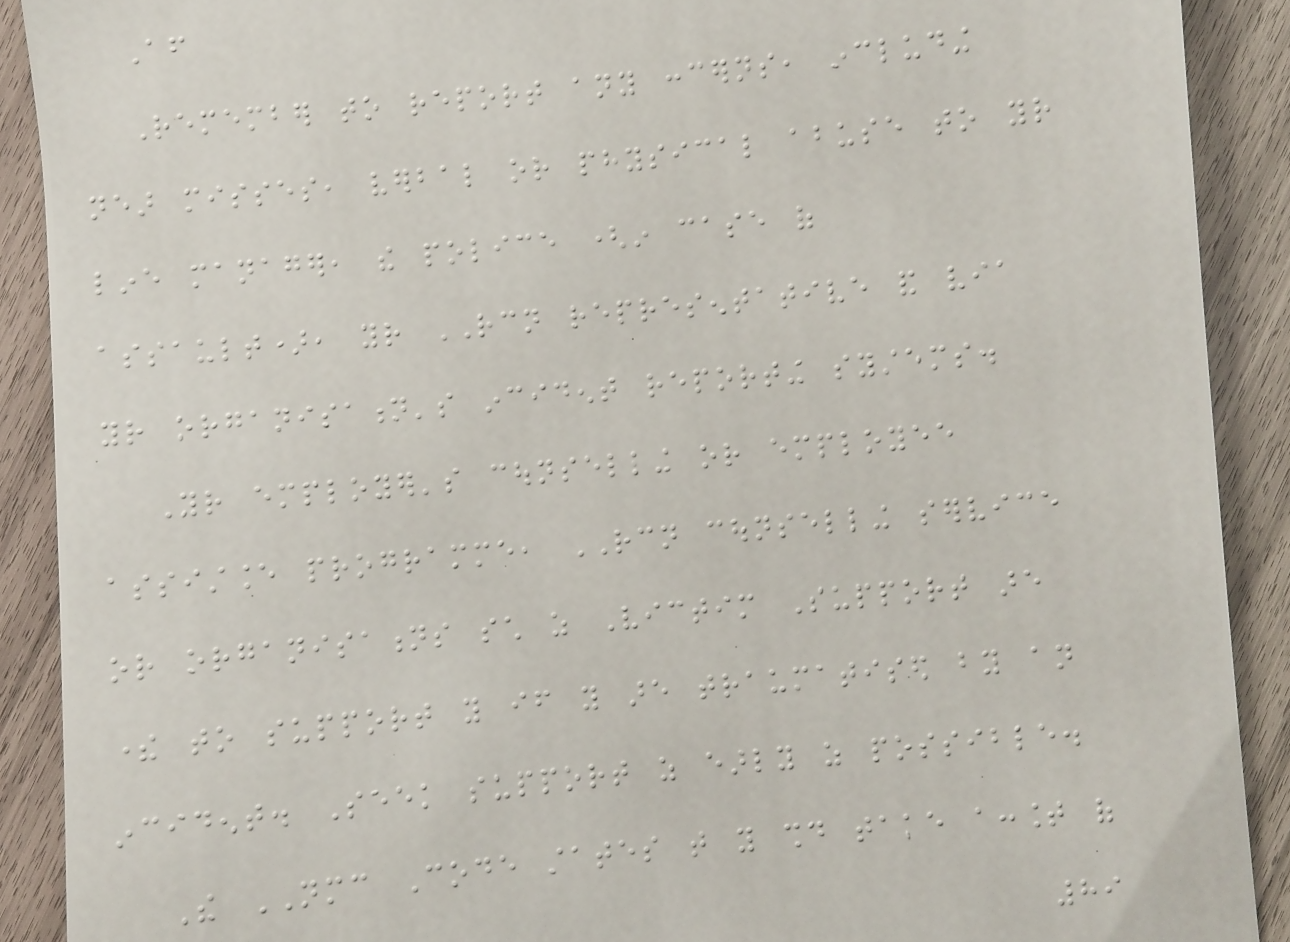After
Remember to report any concerns, including
near misses, verbal or physical abuse to your
line manager, the police (in case of
assault), your RCN representative and via
your organisation's incident reporting systems.
Your employer's counselling or employee
assistance programme, RCN counselling service
or organisations such as Victim Support are
there to support you if you are traumatised by an
incident. Seek support as early as possible.
The NMC Code states that you should take account of
89
